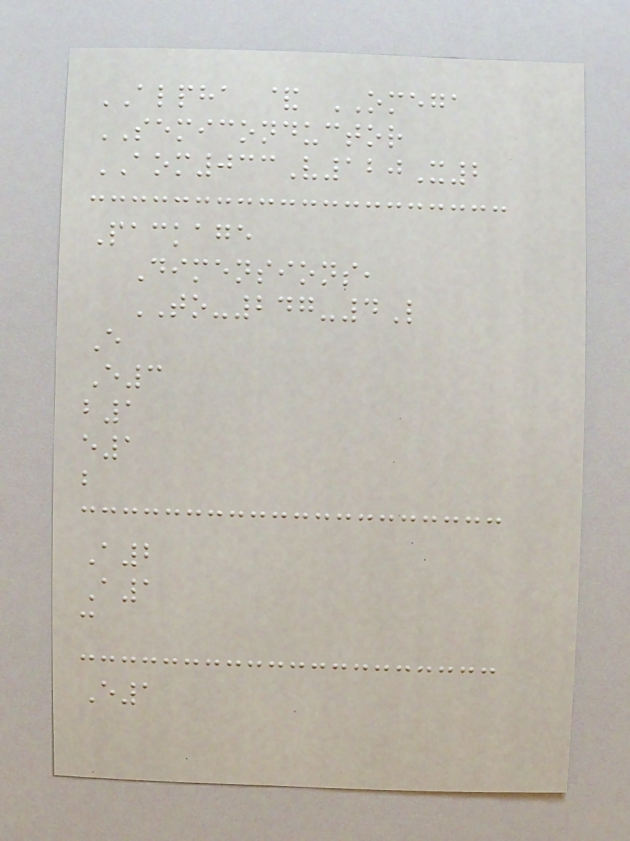ALPHA & OMEGA
SEMICONDUCTOR
AOM033V120X2
Package
Dimensions,
TO-247-4L
E
E3
b1
e1
b
A2
A1
c
E1
